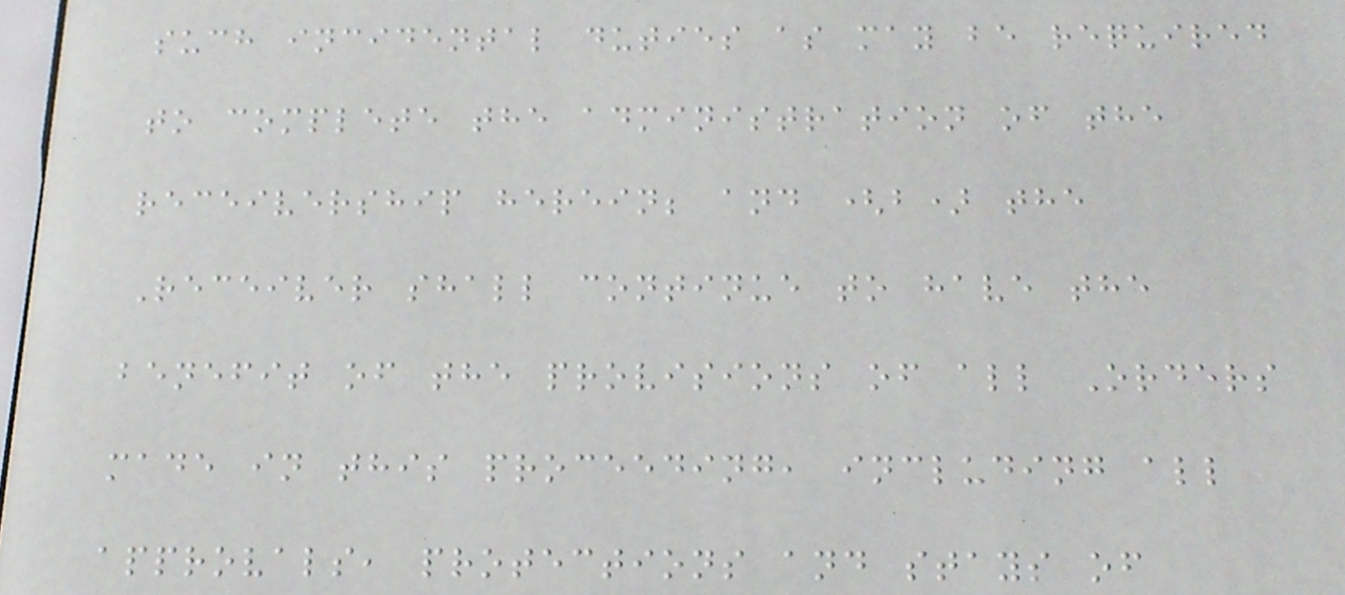such incidental duties as may be required
to complete the administration of the
receivership herein; and (b) the
Receiver shall continue to have the
benefit of the provisions of all Orders
made in this proceeding, including all
approvals, protections and stays of
